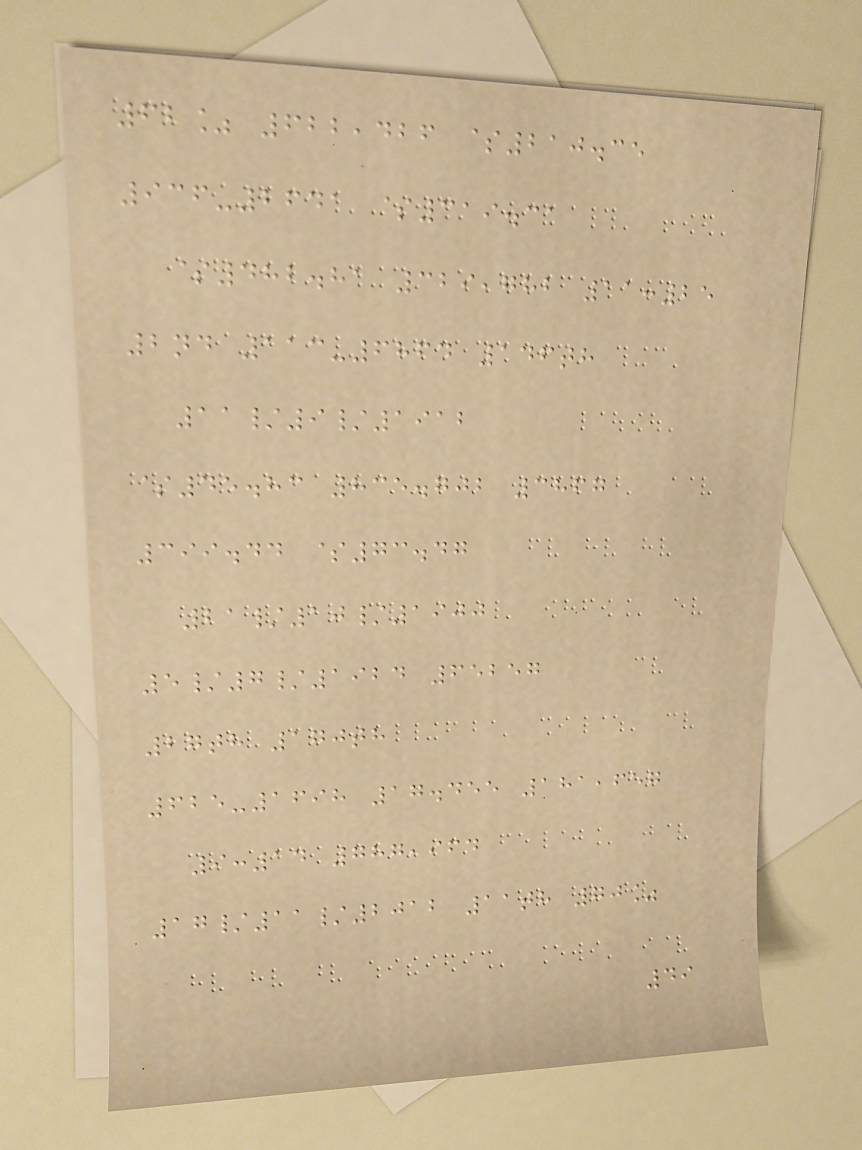62% 622,426 $210.35
936-2641 $319.31
$482.81 329,782 11:25
2nd 113-6864 146th
11/9/1912
$45.83 835.702 3867
399.44 $73.47
21/10/1900
5/7/1924 65257
27th 170th
625-1698 17.455 181,657
9:14 787,964
17/11/2012 11th 70%
49
